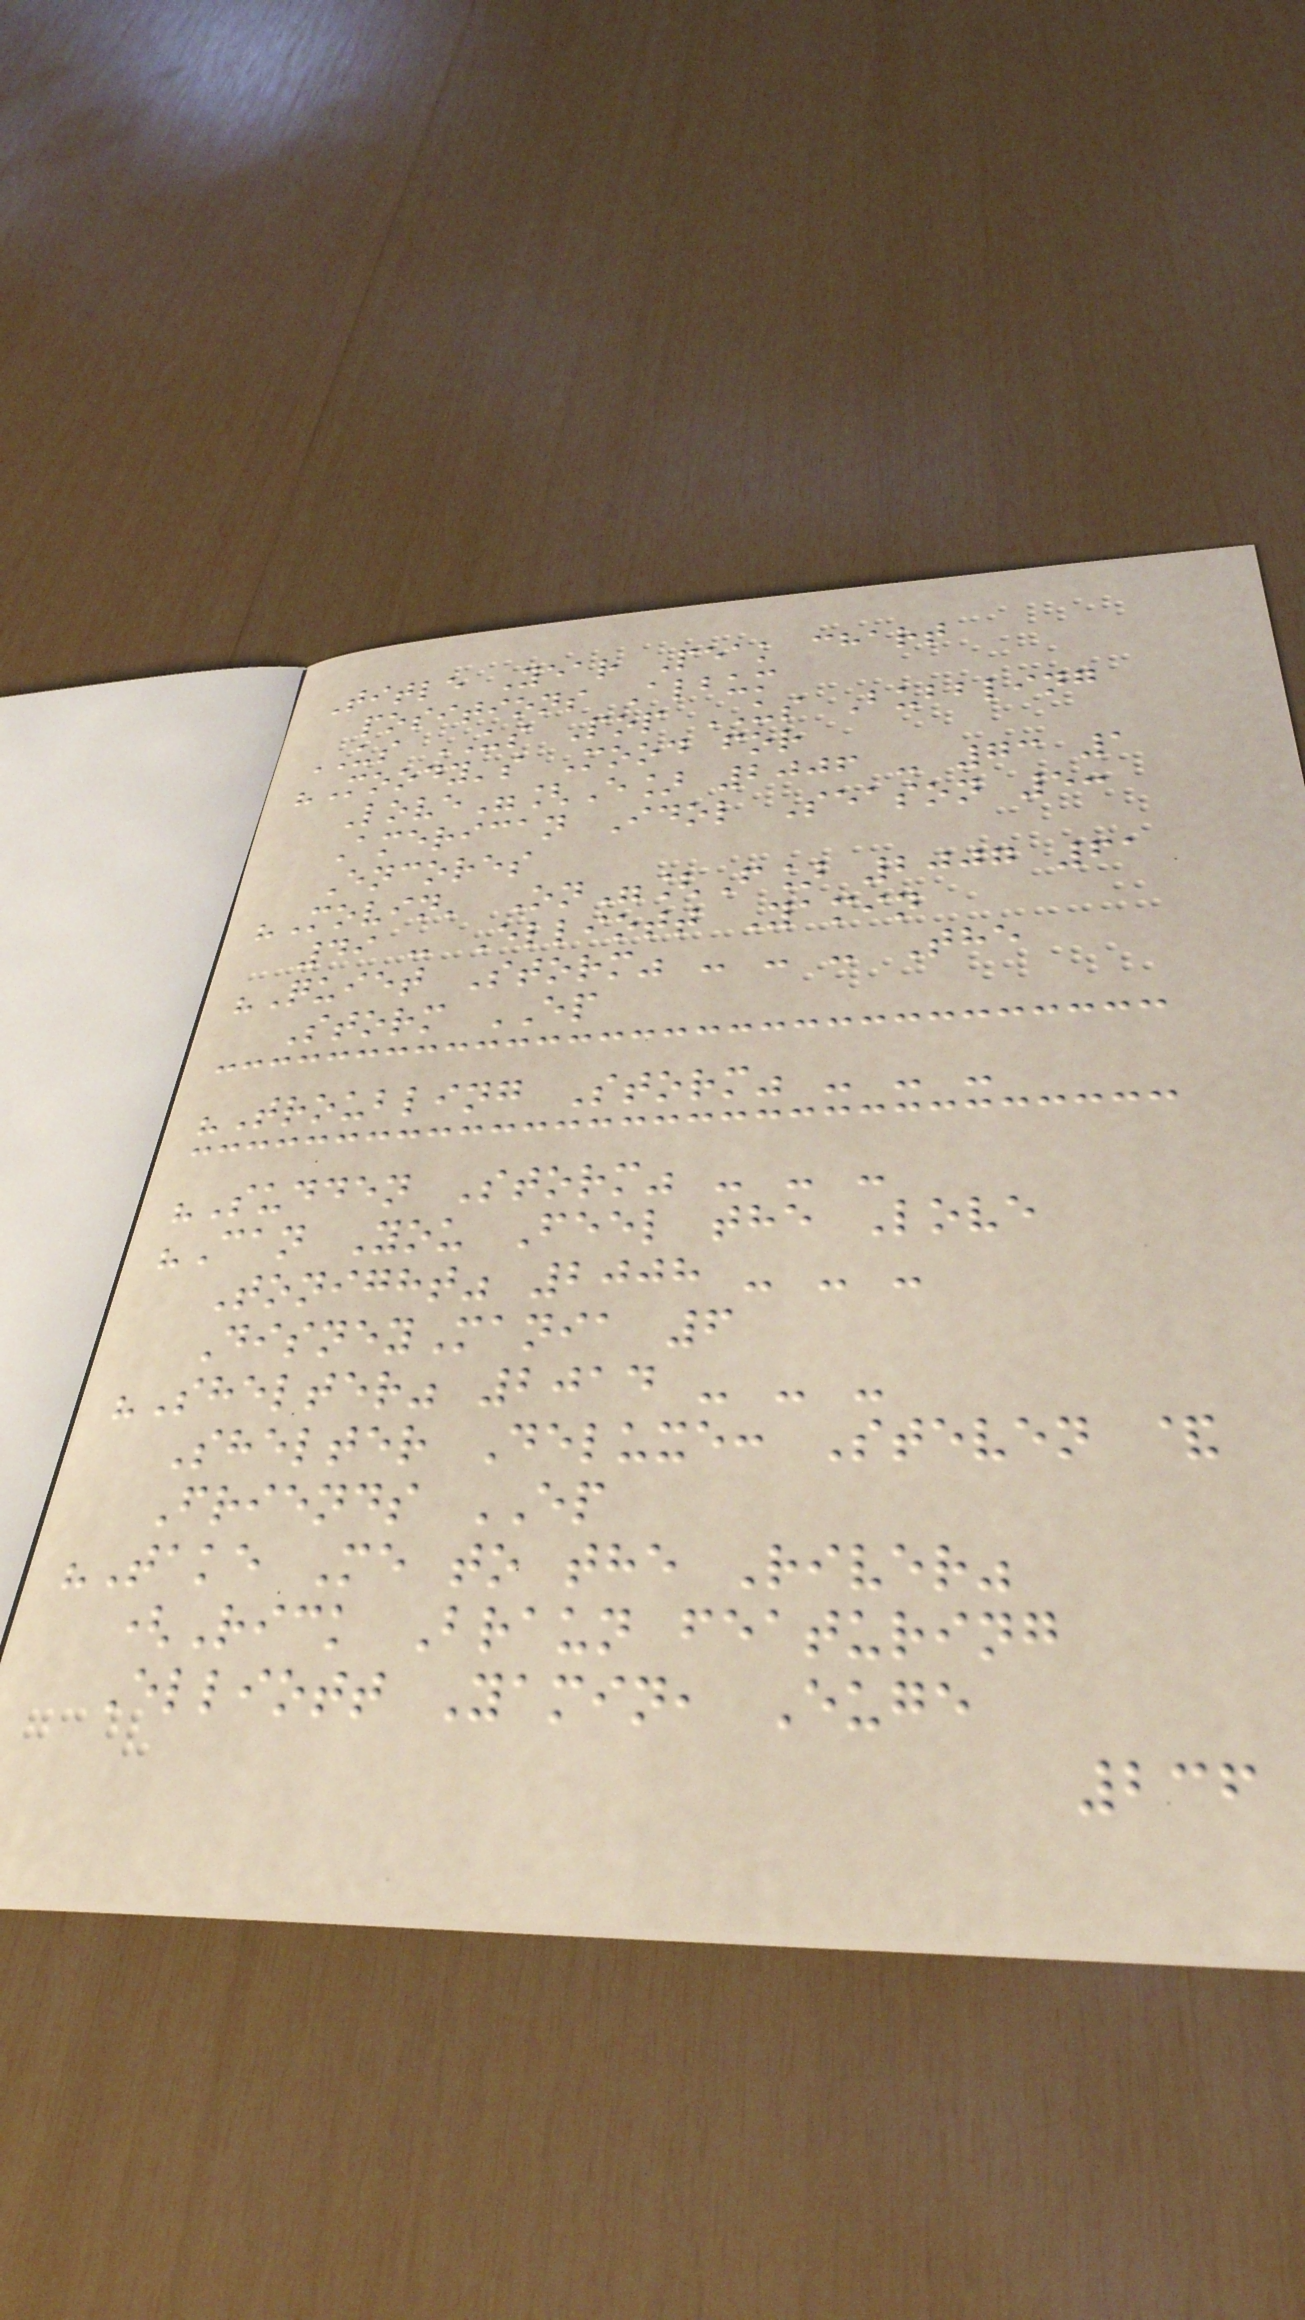Title Year Peak chart
positions Album
US US Pop US Bubbling
"Moody's Mood for
Love"[E] 2006 - 73 1
American Idol Season 5:
Encores
"Movin' On"[F] 2007 61
49 - Elliott Yamin
"Quiet Storm" - - - The
Storm EP
"Troubling Storm" - - -
"Sudden Storm" - - -
"Can You Feel the Love
Tonight" 2008 - - -
DisneyMania 6
"Shelter" 2014 - - -
Shelter Deluxe: Steven &
Friends EP
"Take Me to the River"
(Rick Braun featuring
Elliott Yamin, Euge
236
